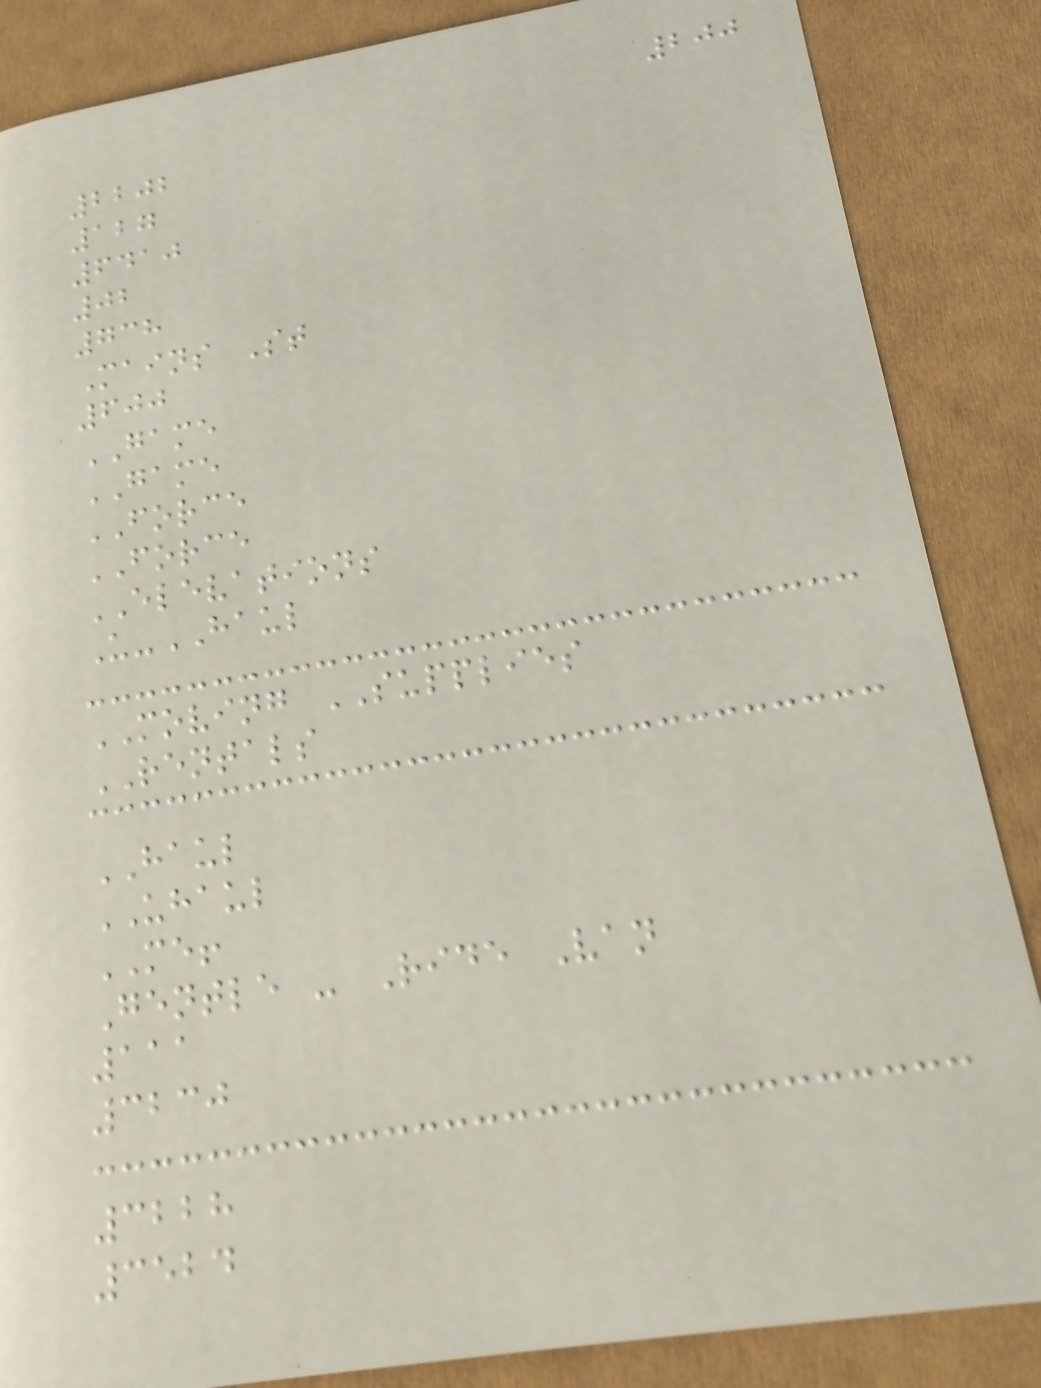200
2202
127
6410
02
738
Mains St
600
GAME
GAME
FORCE
FORCE
ELEVATIONS
U-HAUL
MOVING SUPPLIES
RENTALS
HAUL
UHAUL
ME!
Gentle - Ride Van
111
3230
3228
3524
